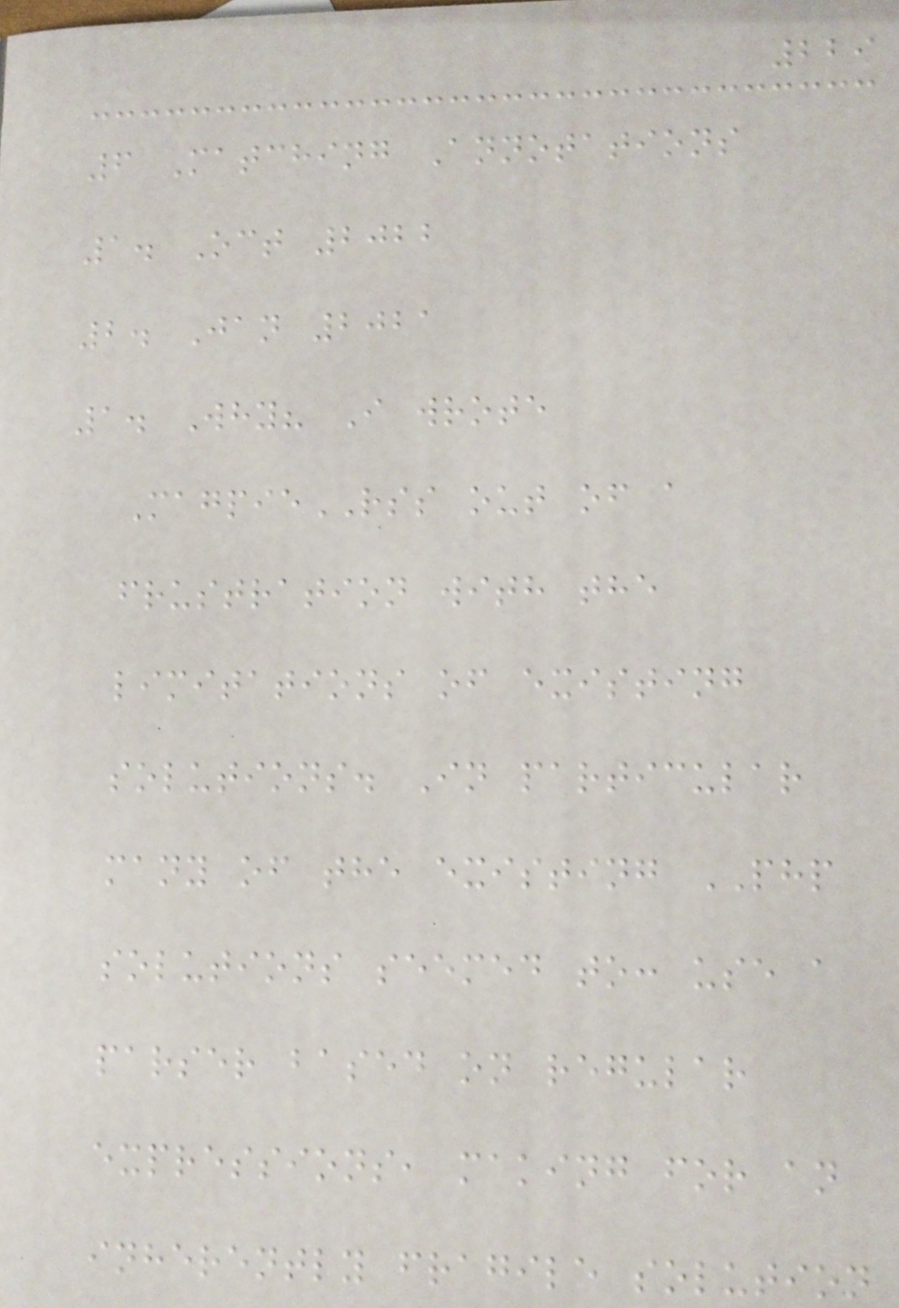229
6 Matching Annotations
1. Oct 2022
2. Jan 2021
1. Why? I wrote
MagpieRSS out of a
frustration with the
limitations of existing
solutions. In particular
many of the existing PHP
solutions seemed to: use a
parser based on regular
expressions, making for an
inherently fragile solution
